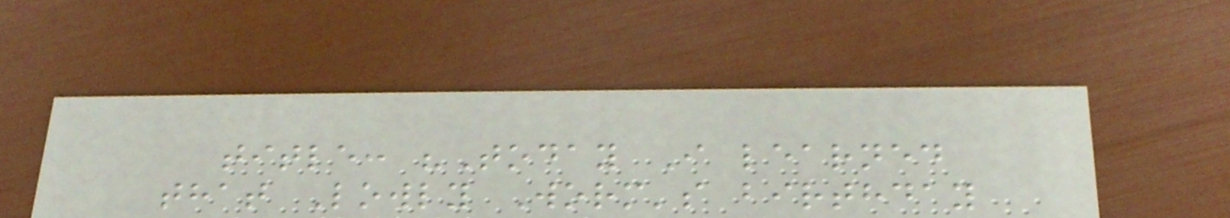title: "Today I learned
that Lowly Worm's birthday
